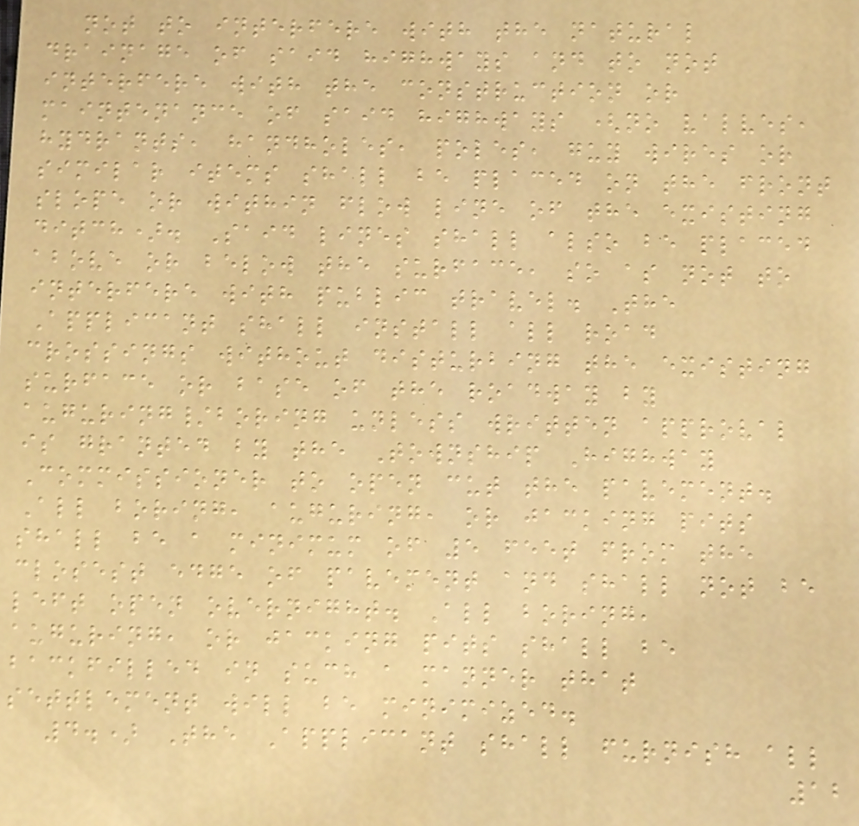not to interfere with the natural
drainage of said highways and to not
interfere with the construction or
maintenance of said highways (no valves,
hydrants, handholes, poles, guy wires or
similar items shall be placed on the front
slope or within flow line of the existing
ditch). Said lines shall also be placed
above or below the surface, so as not to
interfere with public travel. The
Applicant shall install all road
crossings without disturbing the existing
surface or base of the roadway by
auguring/boring unless written approval
is granted by the Township Highway
Commissioner to open cut the pavement.
All boring, auguring, or jacking pits
shall be a minimum of 5 feet from the
closest edge of pavement and shall not be
left open overnight. All boring,
auguring, or jacking pits shall be
backfilled in such a manner that
settlement will be minimized.
4.) The Applicant shall furnish all
12
